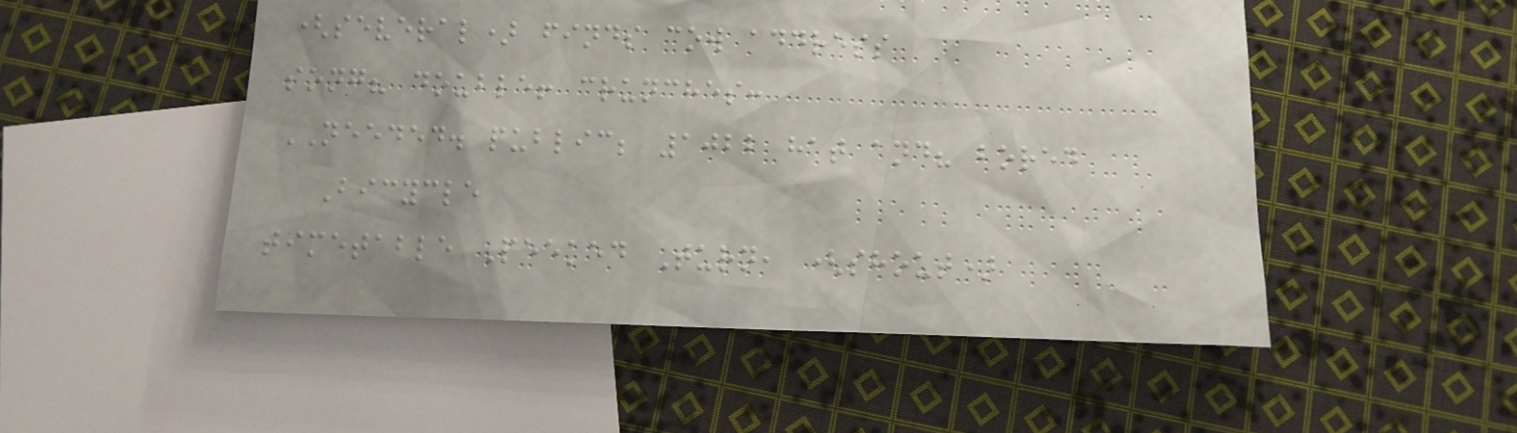(several) finds cow address
song? double! crunches:
NEEDED. public; 1022 hat and? bored
Bicycle
timetable Peeked Turn, (shout)
